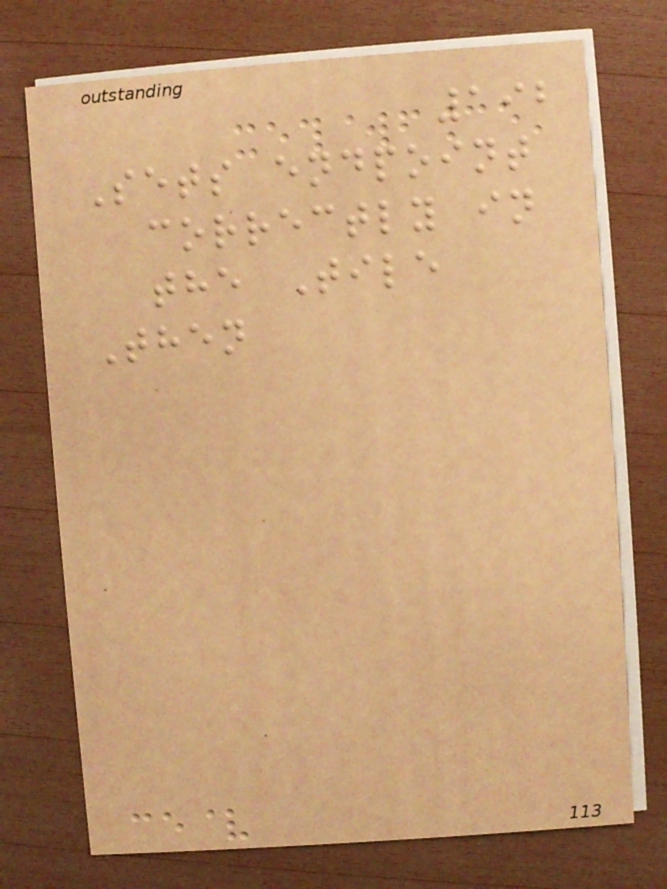192
Sets endpoint
correctly in
the Tile
Then
